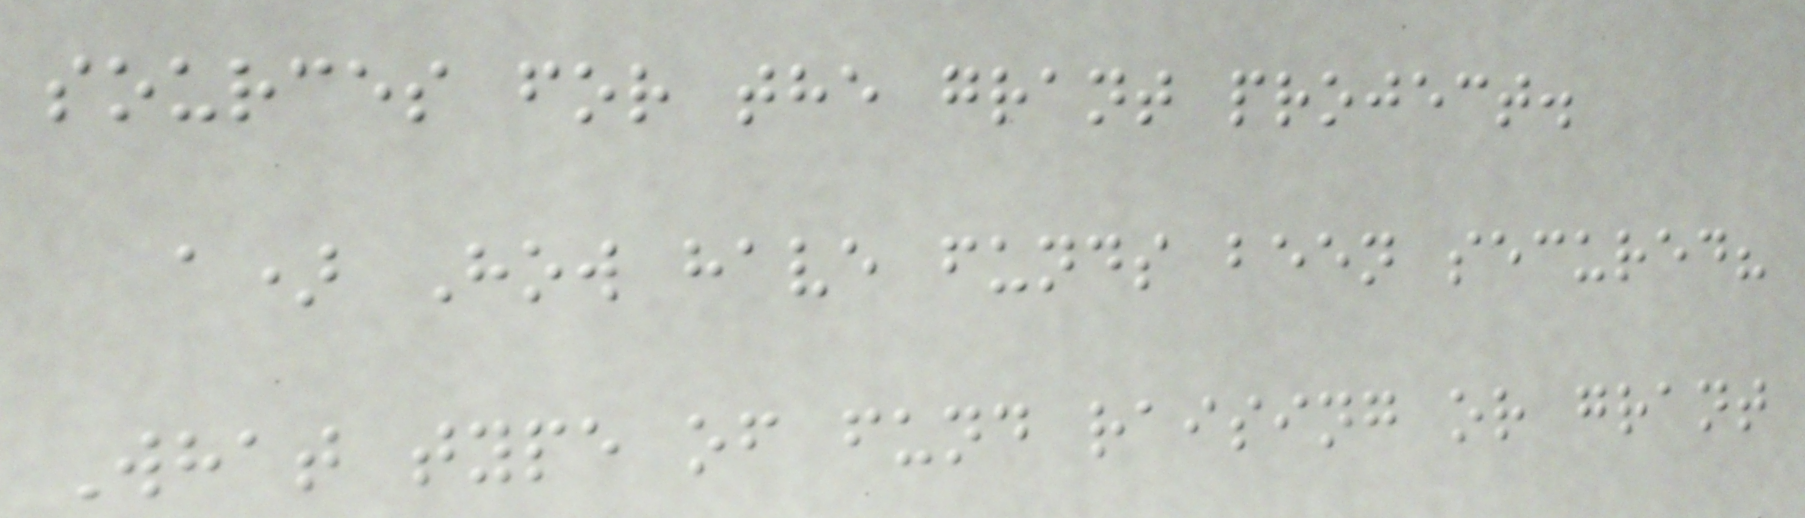sources for the grant project.
a) How have funds been secured?
What type of fund raising or grant
